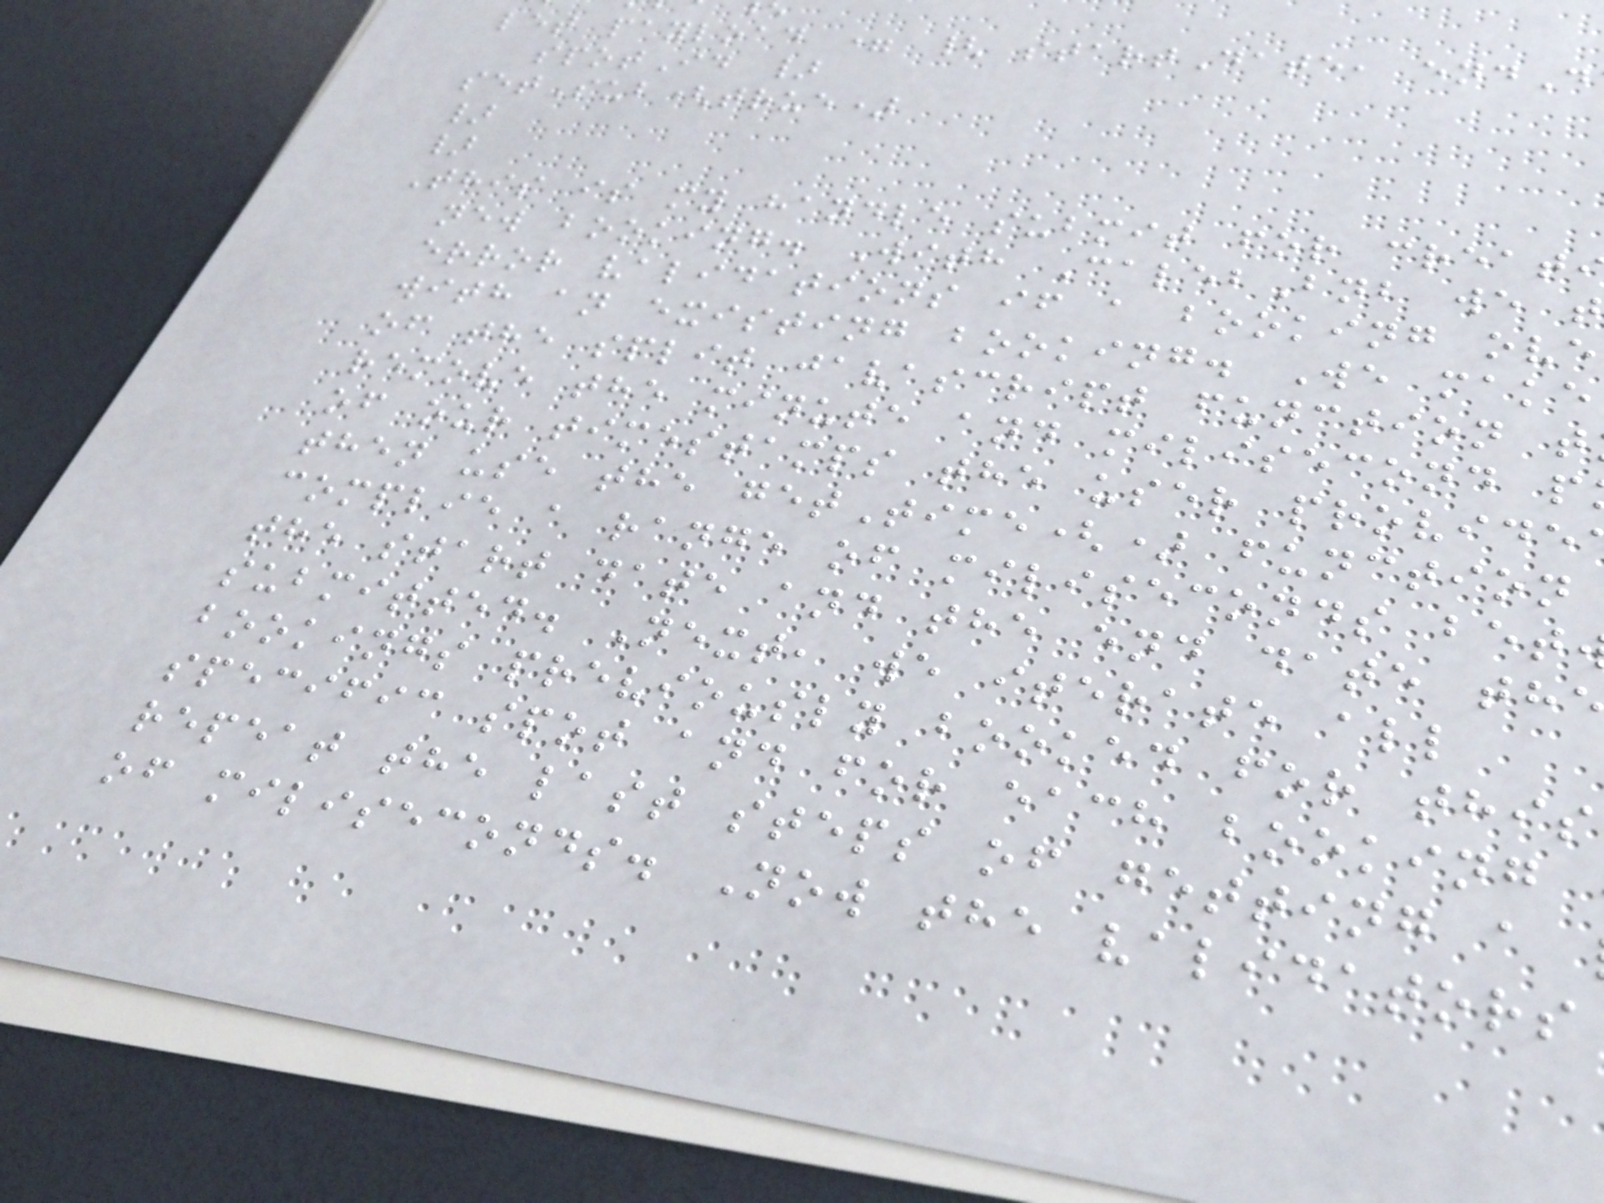let payload = { startDate, endD
spotId }
setSub(true)
}
}
This is my handle submit for creat
new booking. With CalebBnb we t
error validations if a booking ove
with an existing booking. We make
of the split javascript function t
remove the minute and milisecond p
of our timestamps the user provide
then use the getTime() function
complie a range of miliseconds bet
the start date and the end date th
submitted. Next, we iterate all
bookings previously booked for this
specific spot and for each booking
repeat the last steps of getting a
of miliseconds. Now the validators
